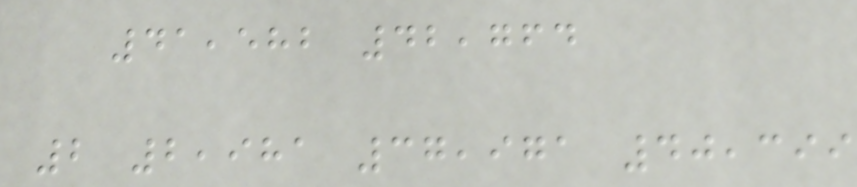41,582 42,764
2 2,981 37,971 40,399
